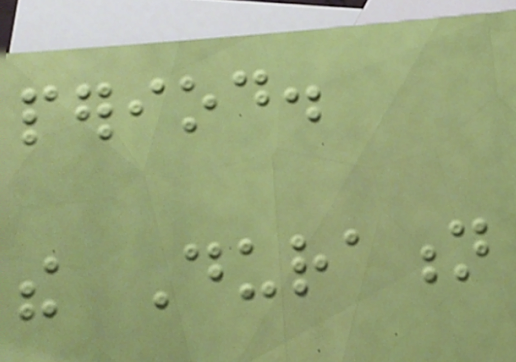period.
the Duration
